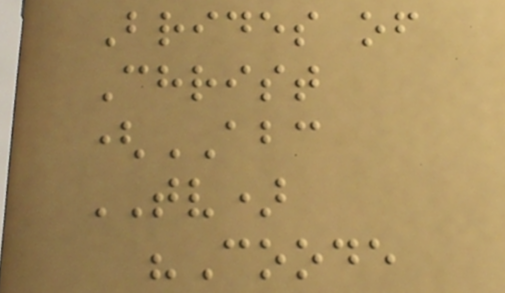Brides of
Christ
(ABC
TV)
"Coode
